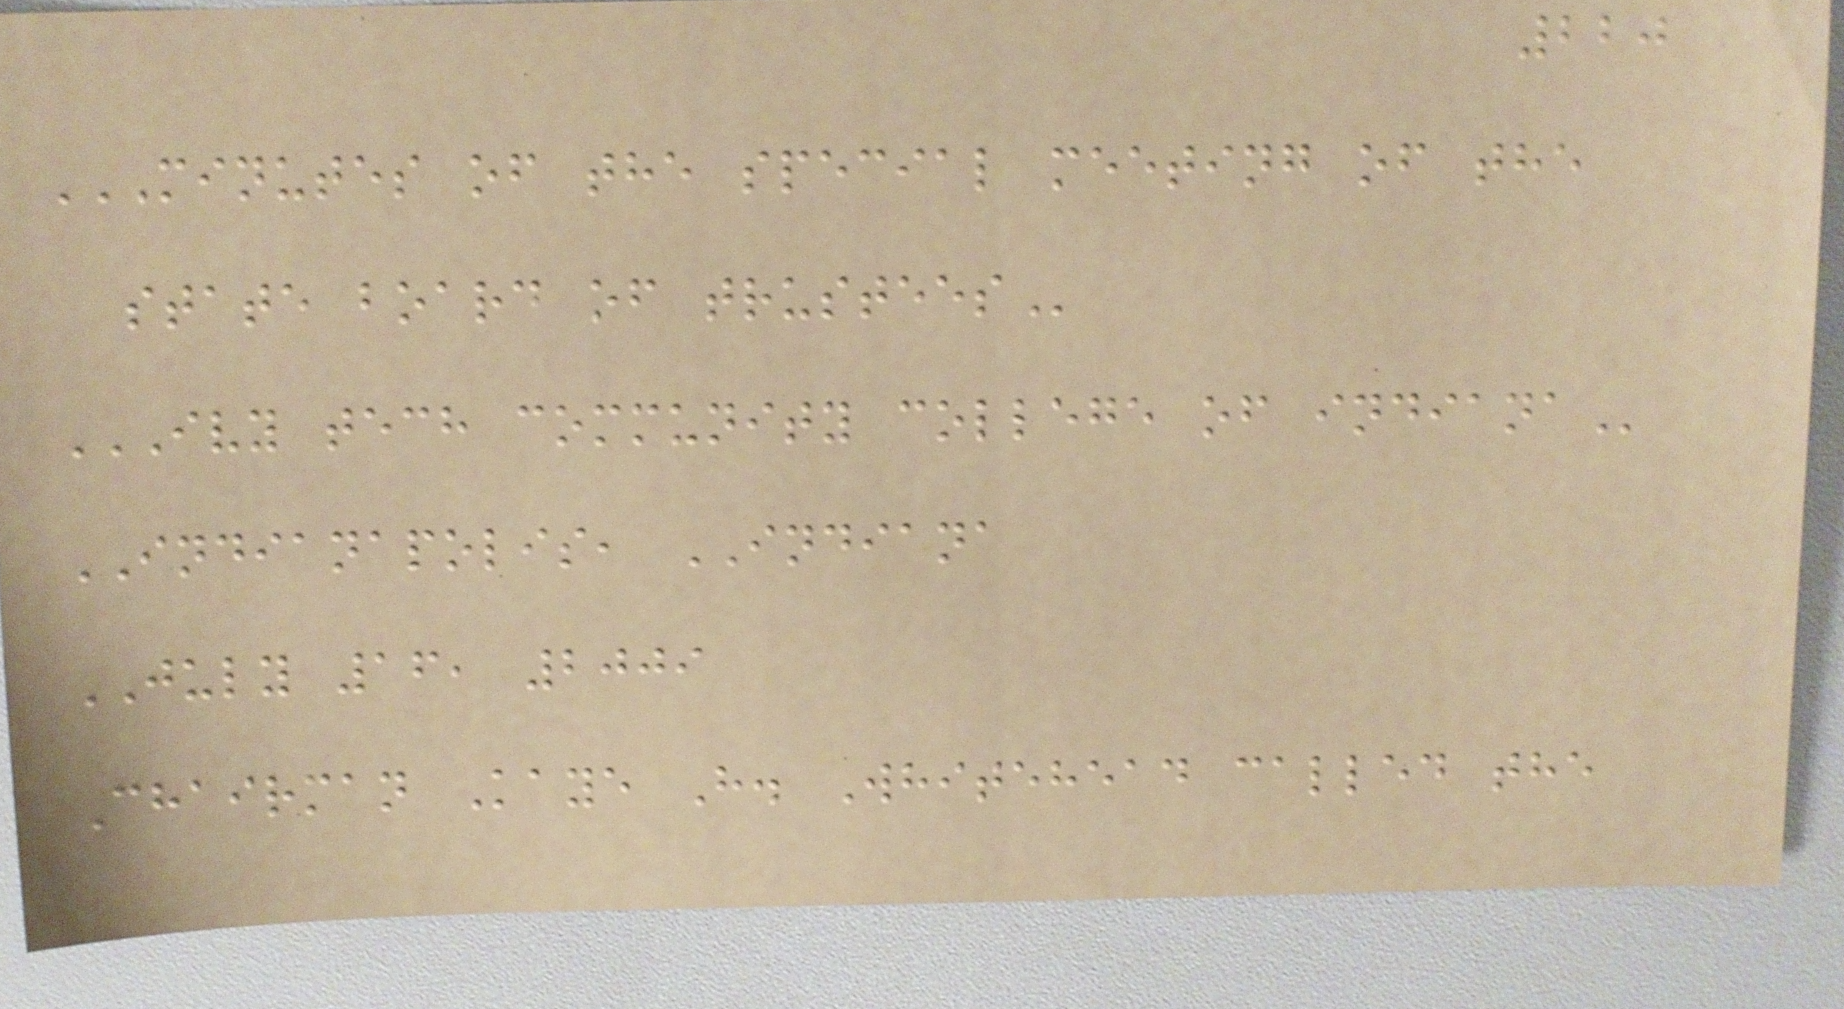220
MINUTES OF THE SPECIAL MEETING OF THE
STATE BOARD OF TRUSTEES
IVY TECH COMMUNITY COLLEGE OF INDIANA
INDIANAPOLIS, INDIANA
JULY 16, 2009
Chairman Kaye H. Whitehead called the
